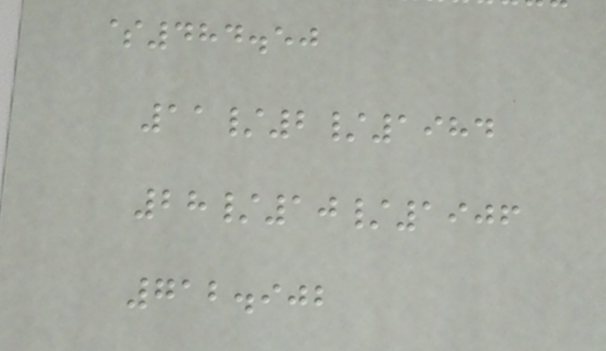$484.50
11/2/1984
28/10/1906
712.902
